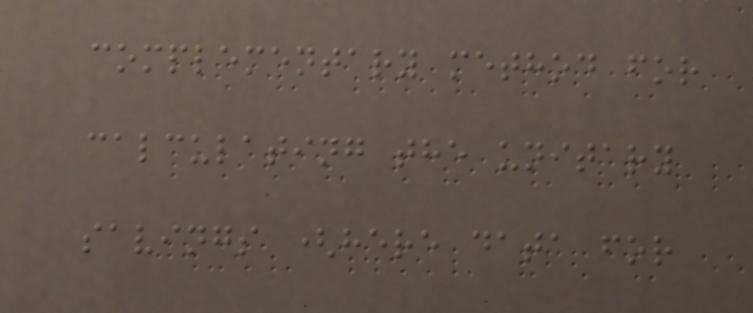complementary method for
calculating the unitary
savings (here data for
